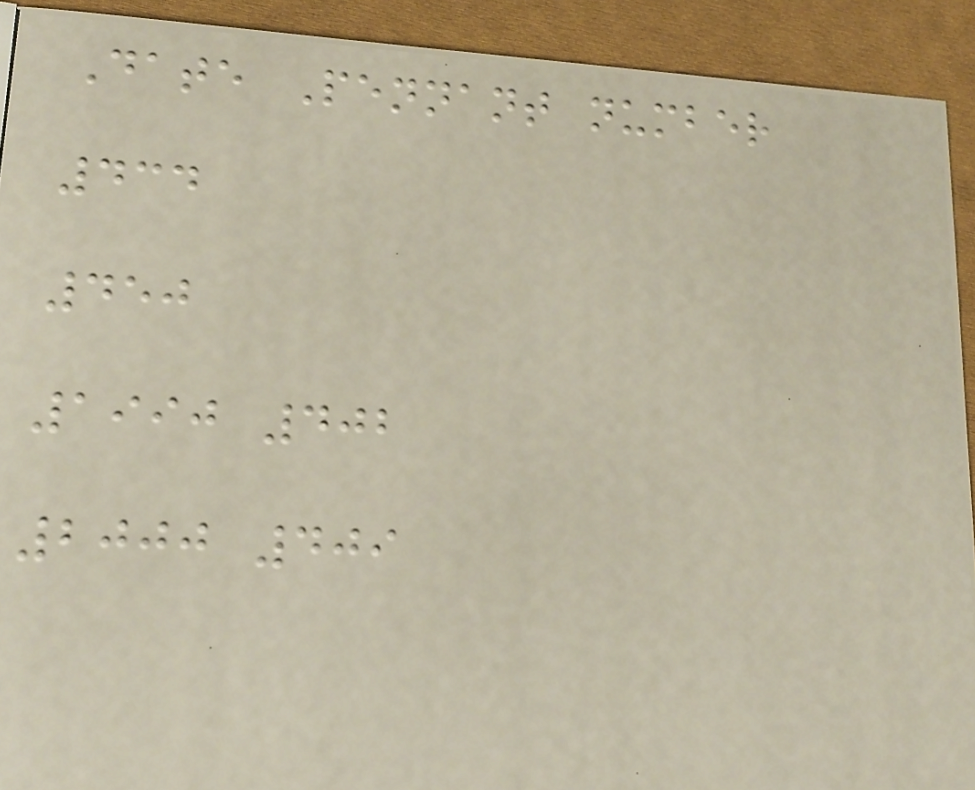Date Pennant number
434
450
1990 402
2000 409
